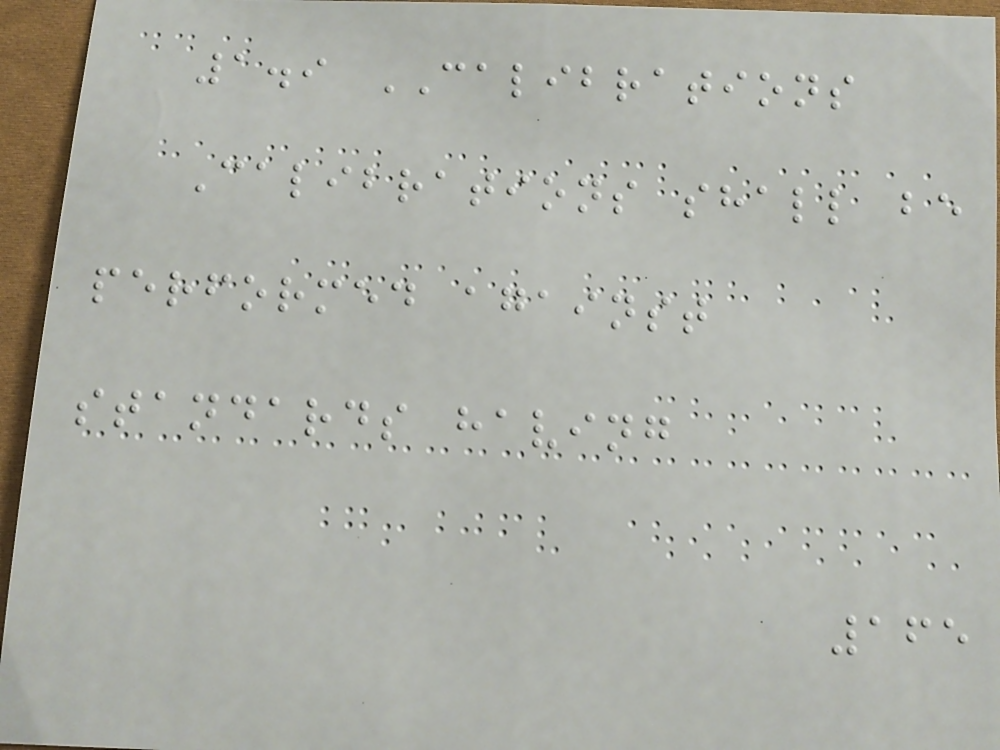1.9 CALIBRATIONS
Calibrations shall be
performed against
standards having
165
